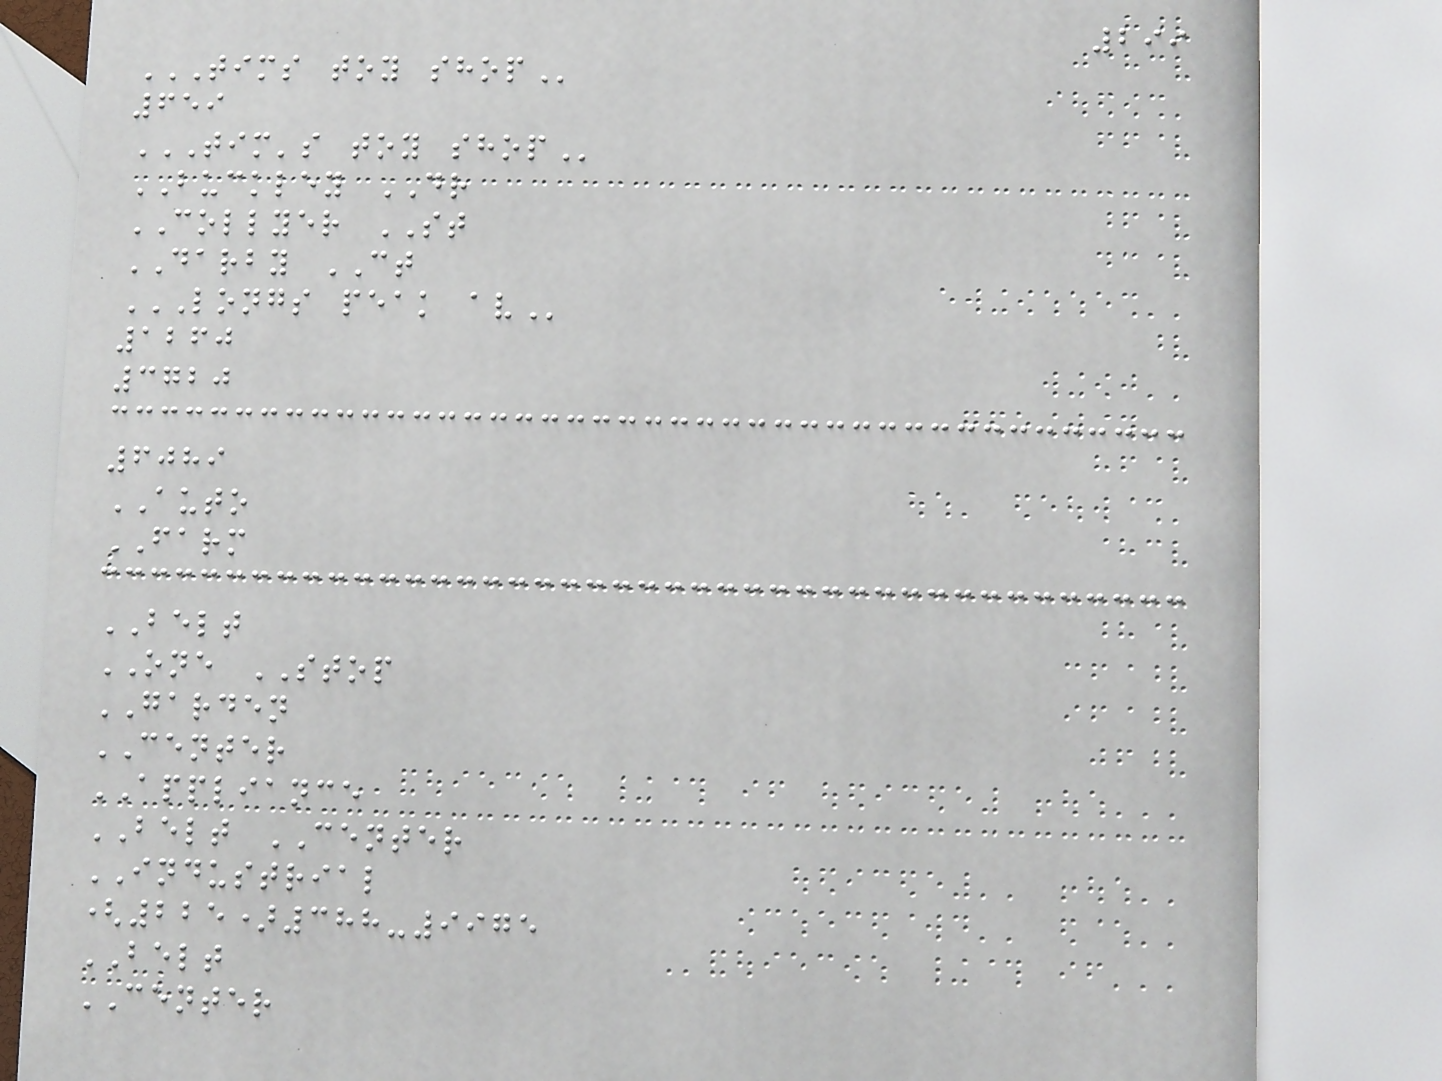299
TIMS TOY SHOP
659
TIM'S TOY SHOP
BUCKLEY DR
COLLYER ST
DARBY CT
LONGS PEAK AV
1260
3720
6089
AUTO
FARM
BELT
ONE STOP
GARDEN
CENTER
APPLIANCE
BELT CENTER
INDUSTRIAL
(225)388-9975
BELT
CENTER
